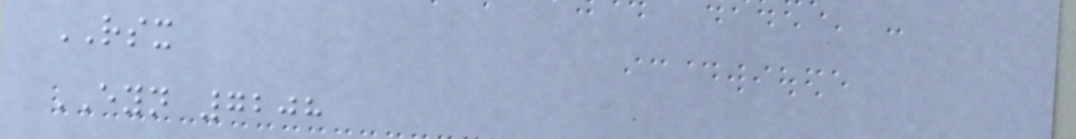RSX
EYN 7208
